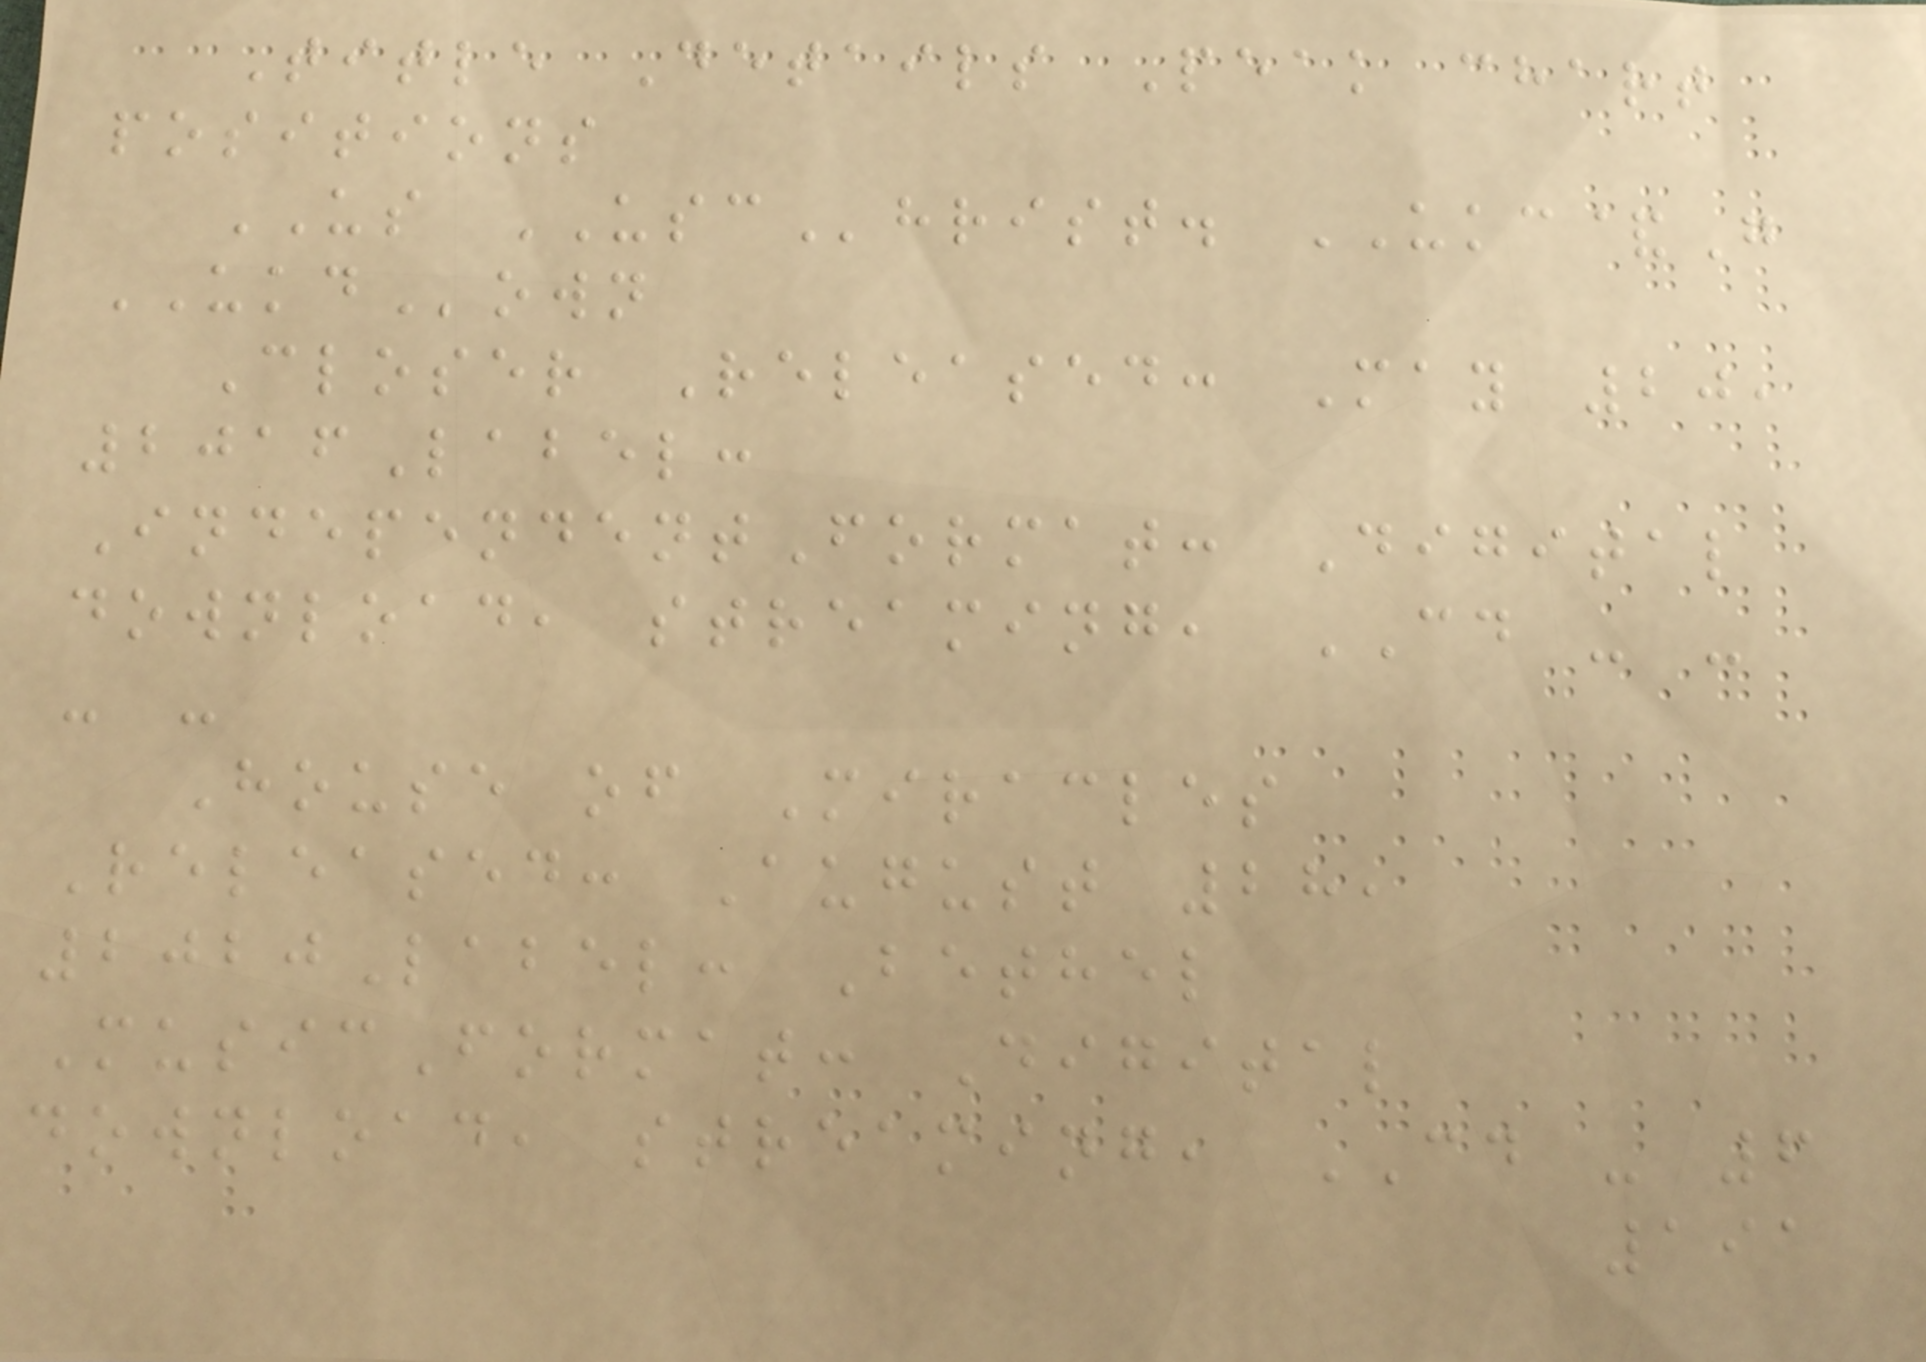Title Details Peak chart
positions
US USChrist. UKC&G
UKDown
Closer Released: May 20,
2016Label:
IndependentFormat: Digital
download, streaming, CD - -
- -
House of Miracles
Released: August 28,
2020Label: Bethel
MusicFormat: Digital
download, streaming, CD - 6
191
